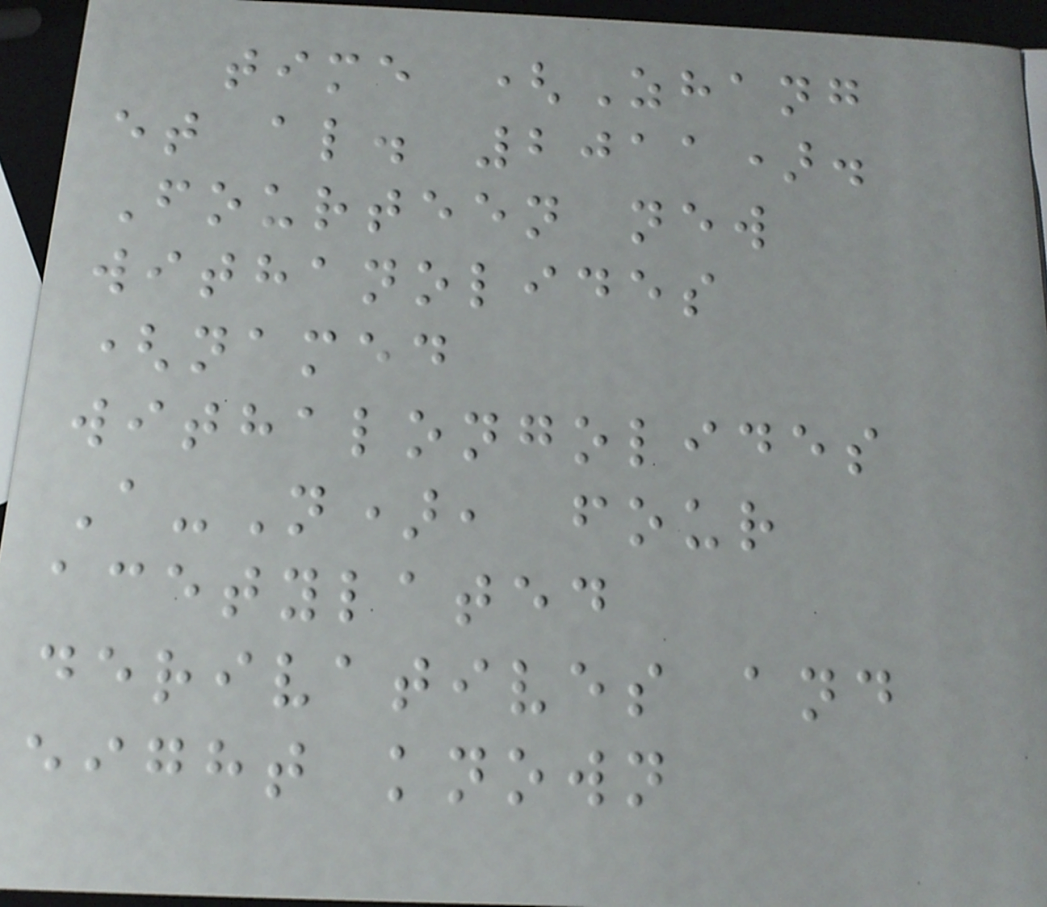time (Zhang
et al. 2011).
Fourteen new
withanolides
(named
withalongolides
A-N), four
acetylated
derivatives and
eight known
